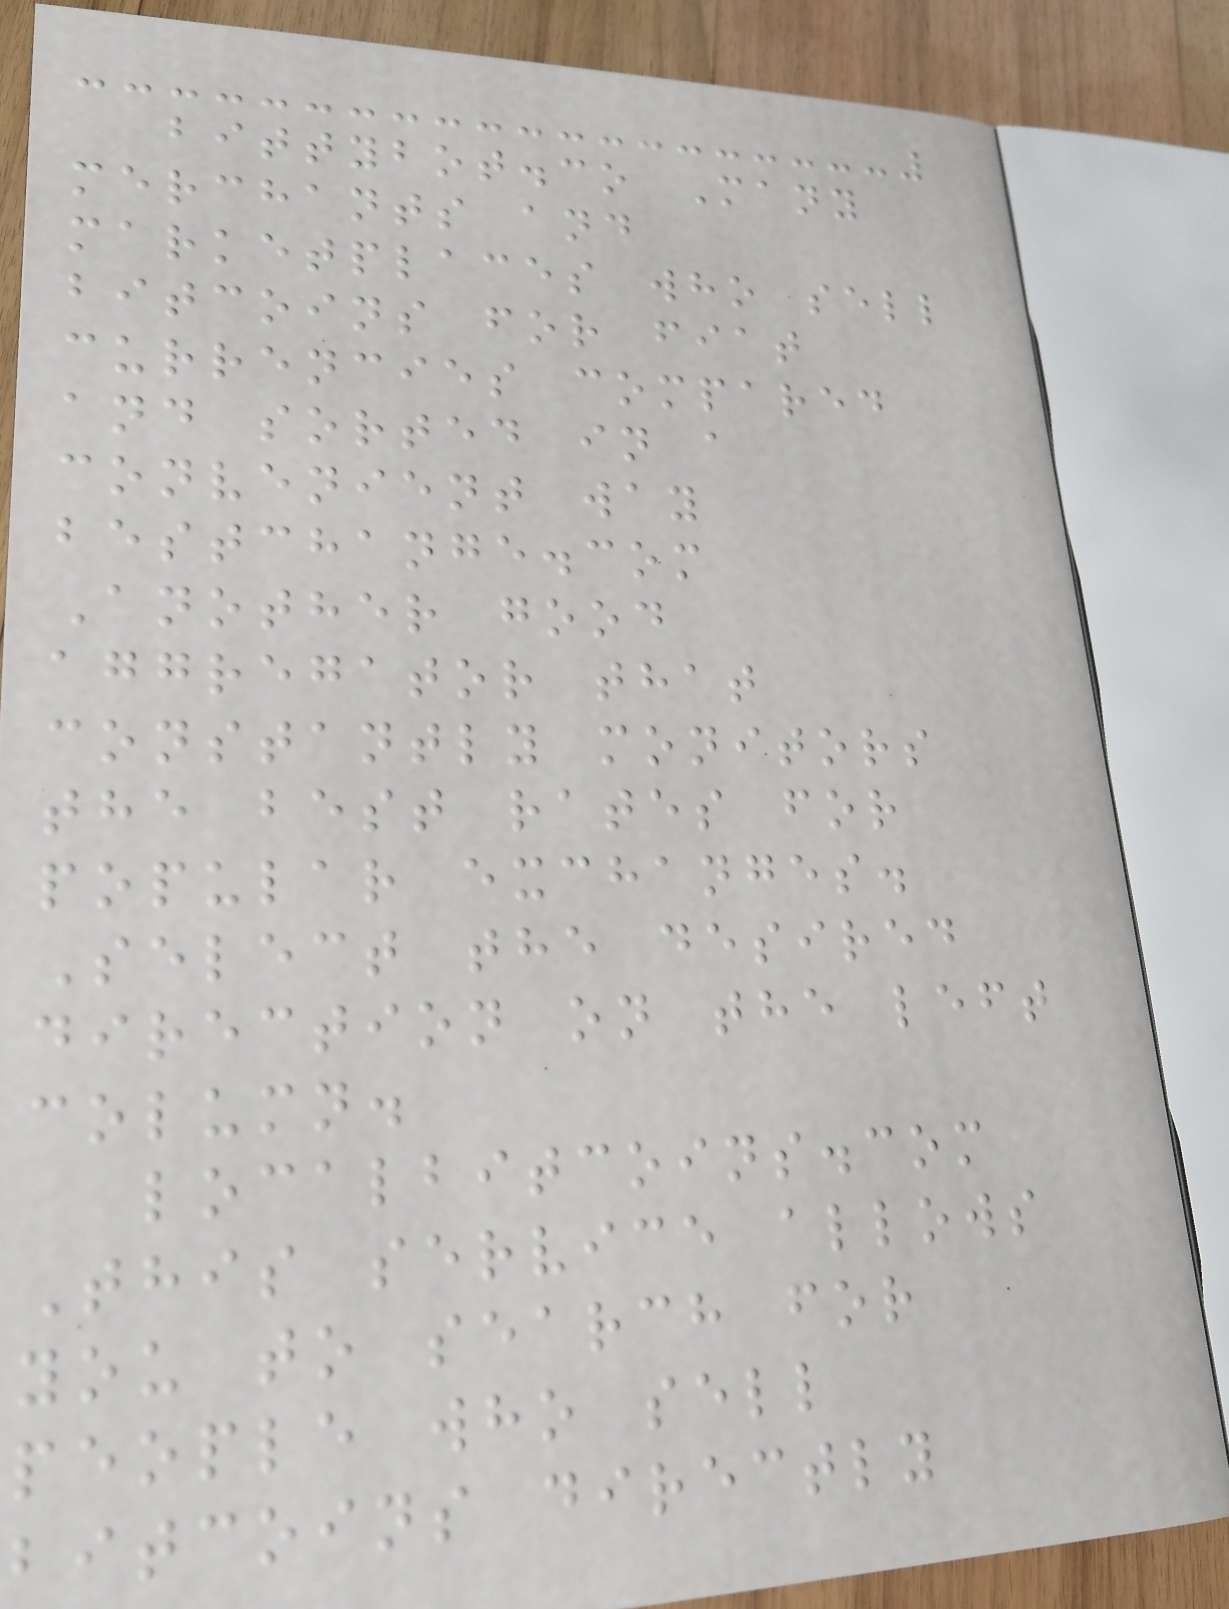bittybot.co Many
merchants and
marketplaces who sell
bitcoins for fiat
currencies compared
and sorted in a
convenient way
bestchange.com
Another good
aggregator that
constantly monitors
the best rates for
popular exchanges.
Select the desired
direction on the left
column.
localbitcoins.com
This service allows
you to search for
people who sell
bitcoins directly
